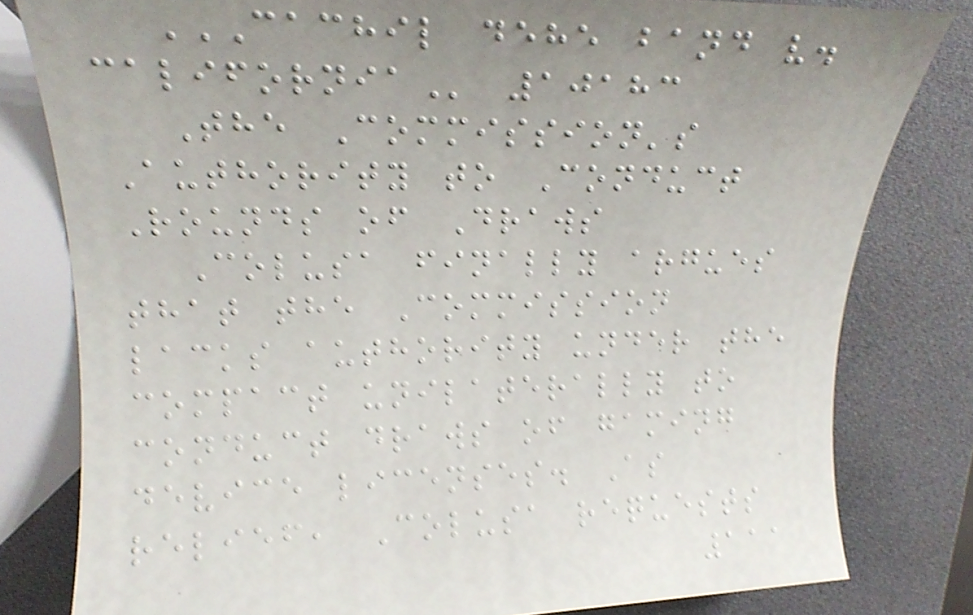CACHIL DEHE BAND V.
CALIFORNIA 10183
The Commission's
Authority to Conduct
Rounds of Draws
Colusa finally argues
that the Commission
lacks authority under the
compact unilaterally to
conduct draws of gaming
device licenses. As
relief, Colusa requests
111
